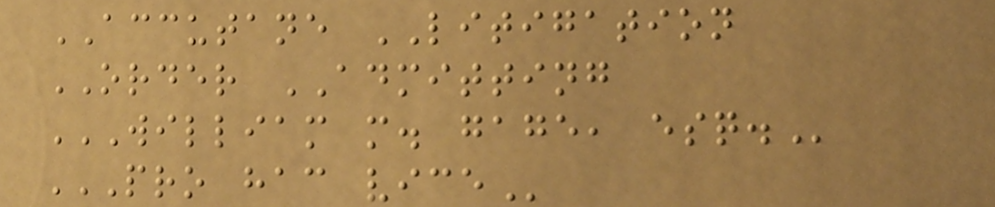ACCUTANE LITIGATION
ORDER ADMITTING
WILLIAM M. GAGE, ESQ.
PRO HAC VICE
